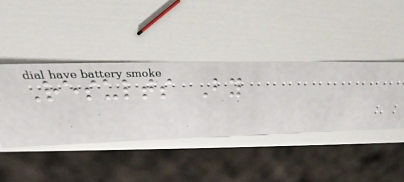Results By
